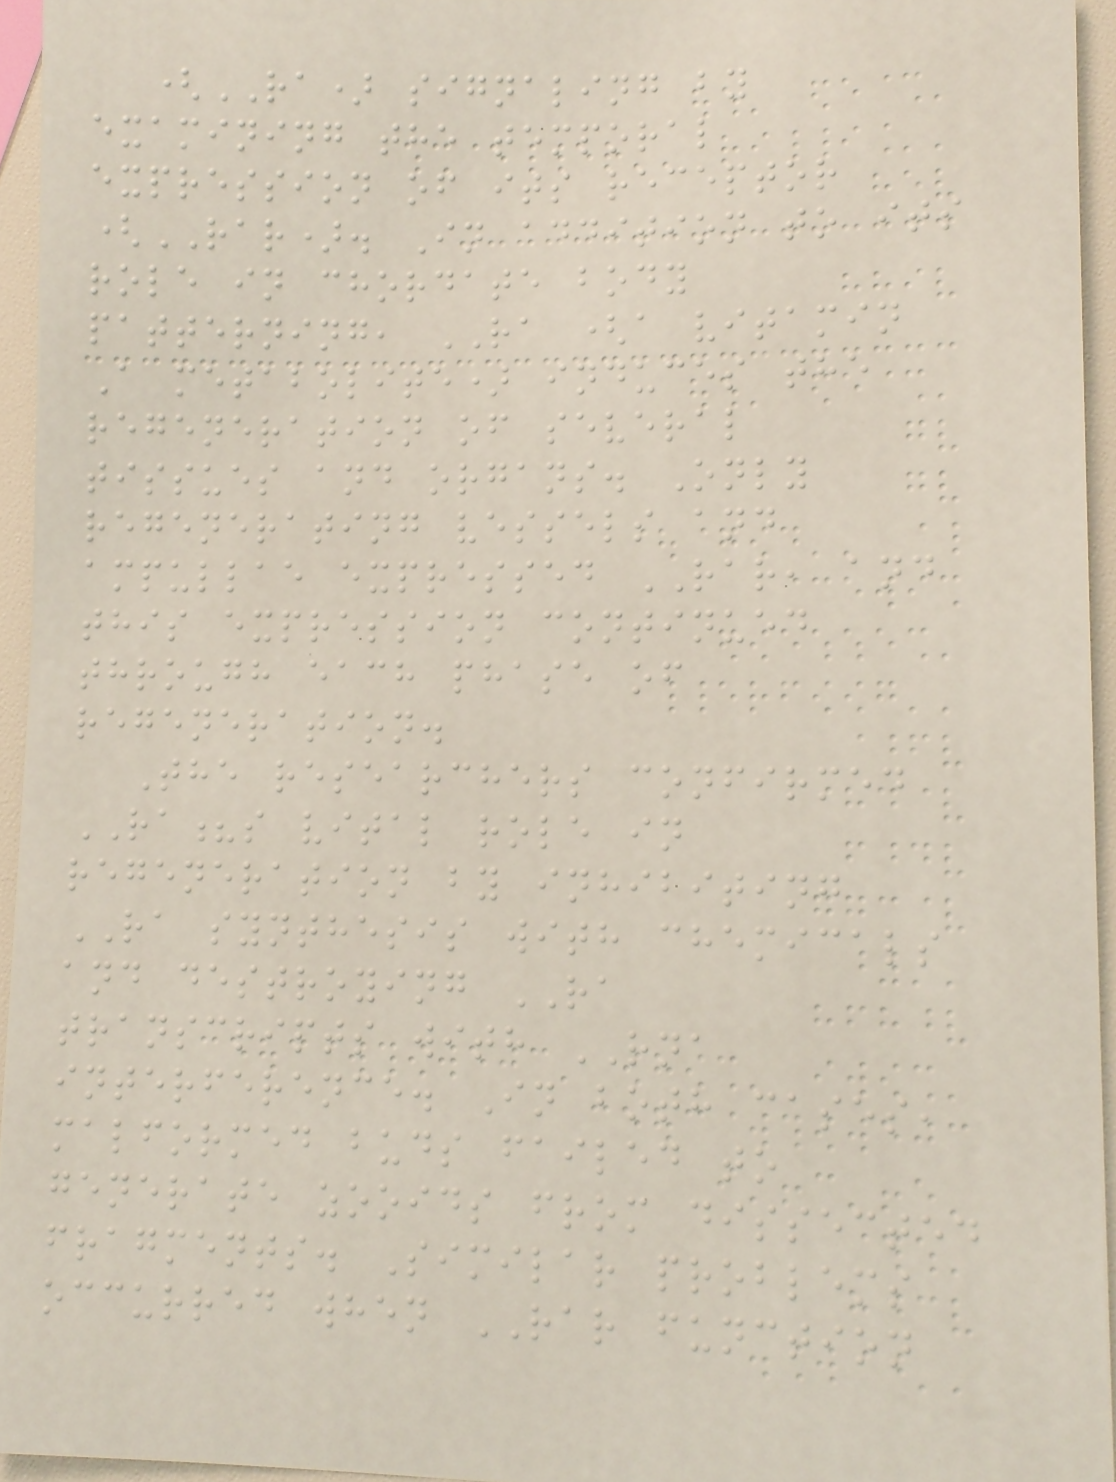(RA) signaling by
examining the temporal
expression of its receptor
(RAR). In addition to its
role in chordate body
patterning, RA (a vitamin
A metabolite) induces the
regeneration of several
tissues and organs. Only
regenerating vessels and
ampullae expressed RAR, and
this expression continued
through each phase of
regeneration.
The researchers confirmed
RA?s vital role in
regeneration by inhibiting
RA synthesis with chemicals
and destroying RA
transcripts with RNA
interference. In both cases,
malformed buds failed to
generate zooids from dissected
fragments. Similar problems
occurred when RAR function
